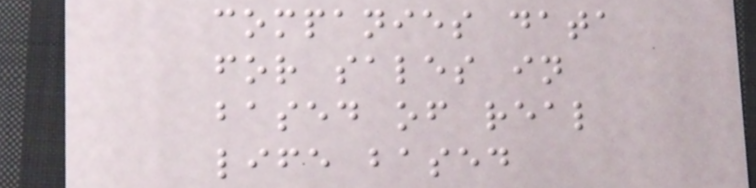companies data
for sales in
based of real
life based
